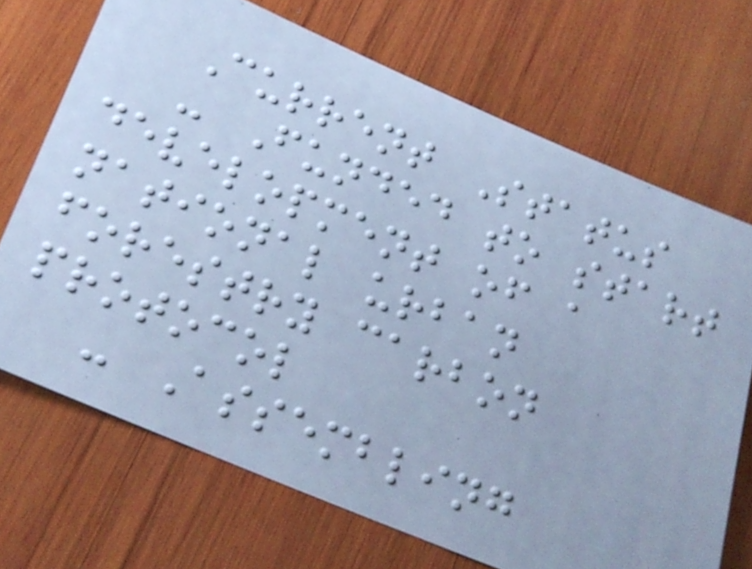Current Status
- Funded to start
development of a
national urban
forestry carbon
protocol
- Assembling
